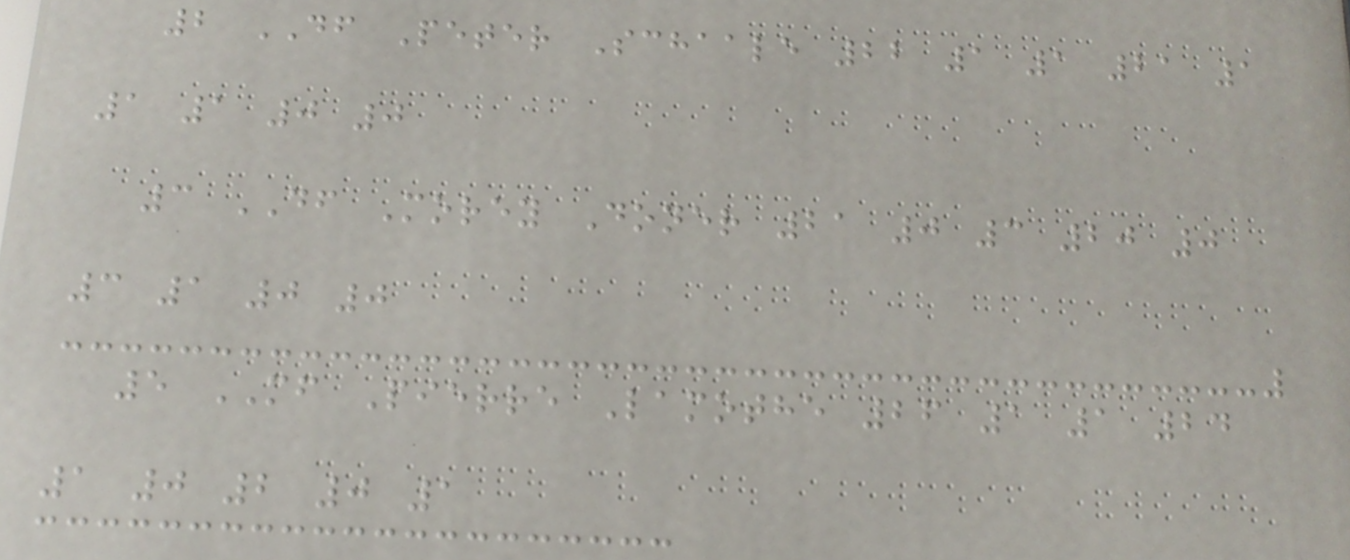2 DF Peter Schaale 22 1 1 21 1
1 1 0 0
3 DF Morey Doner 21 0 3 20 0
3 1 0 0
5 MF Pierre Lamothe 26 1 1 24
1 0 2 0 1
